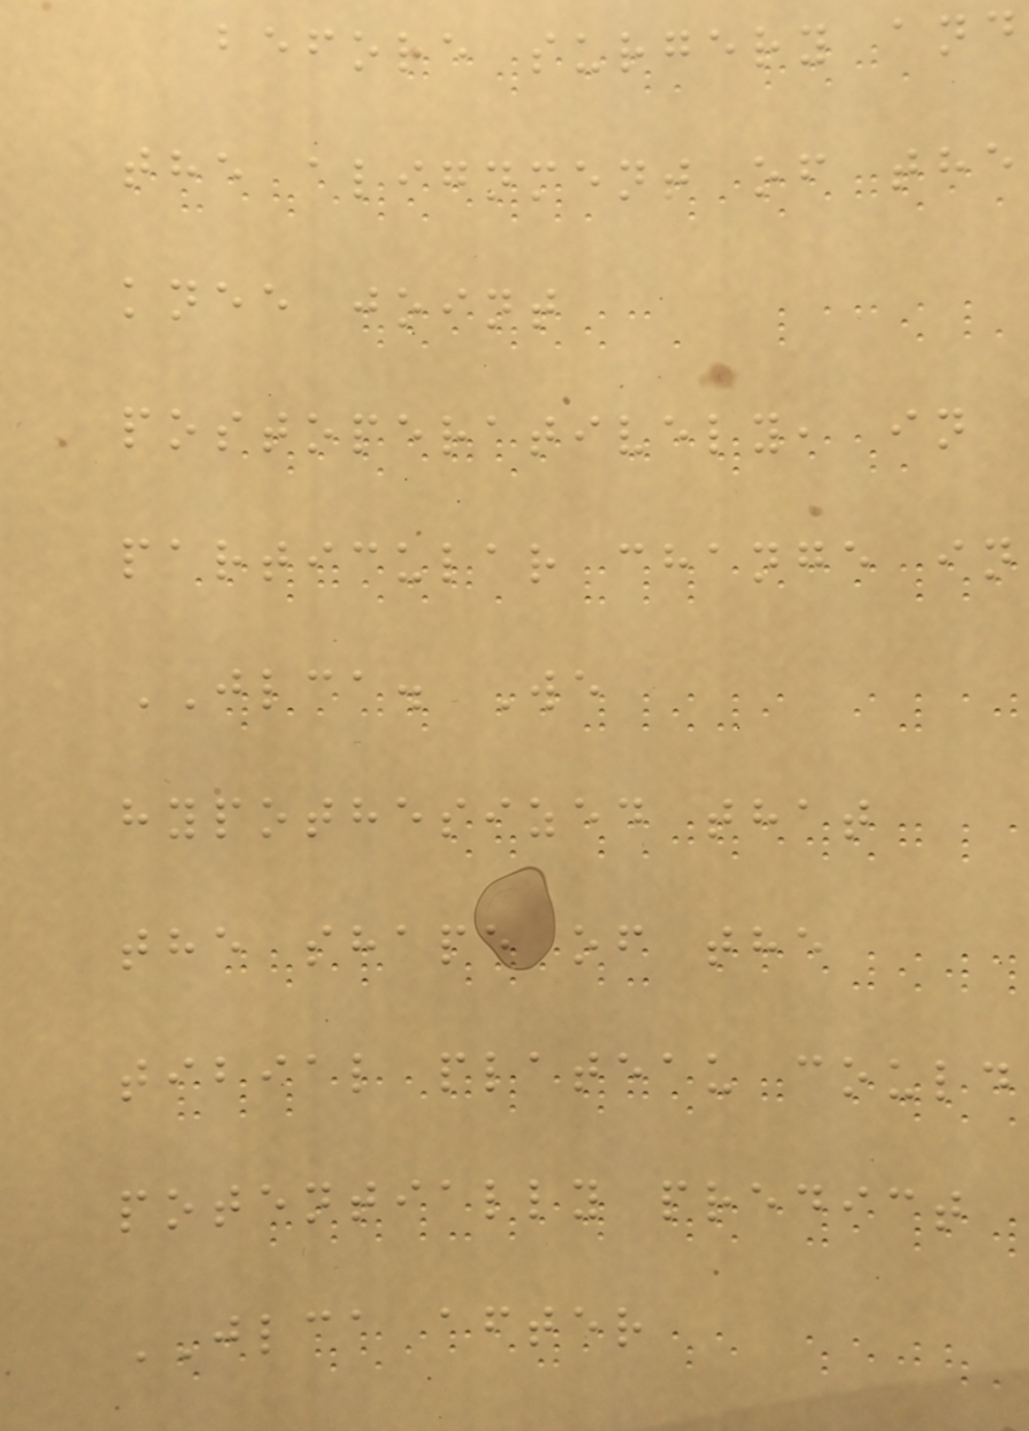before surgery and
the alignment of the
knee joint
postoperatively, in
particular change in
JLCA. We
hypothesized that
the shape of the
tibial plateau could
potentially predict
JLCA after
